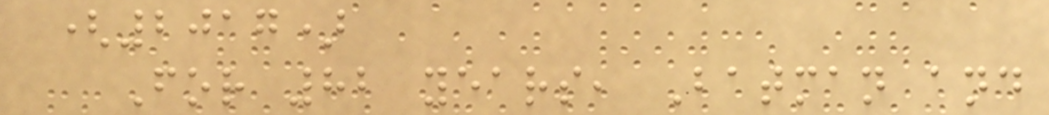(2017)
For 82 years, Batman and
